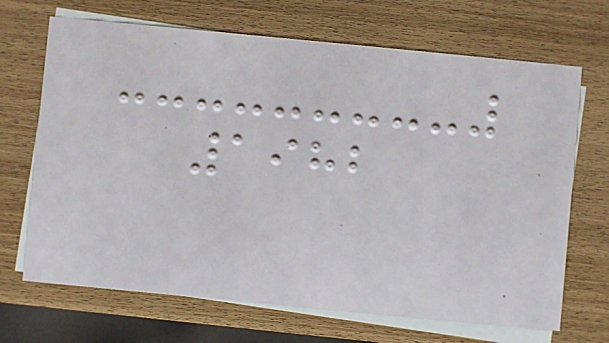1982
